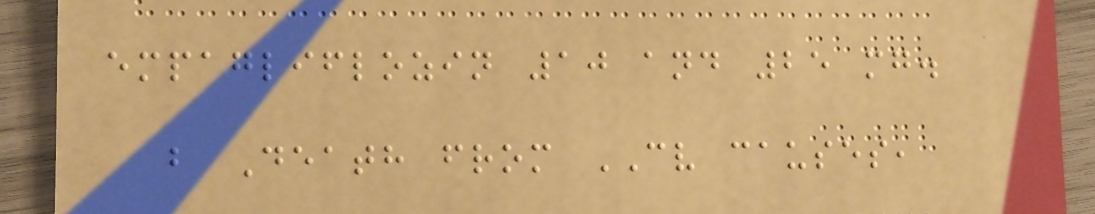empagliflozin 10 and 25 mg.
b Death from CV causes,
